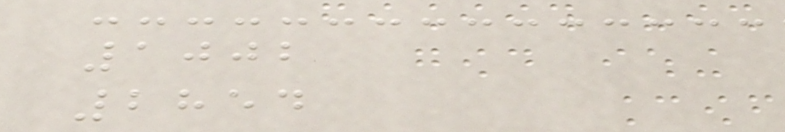1002
2854
